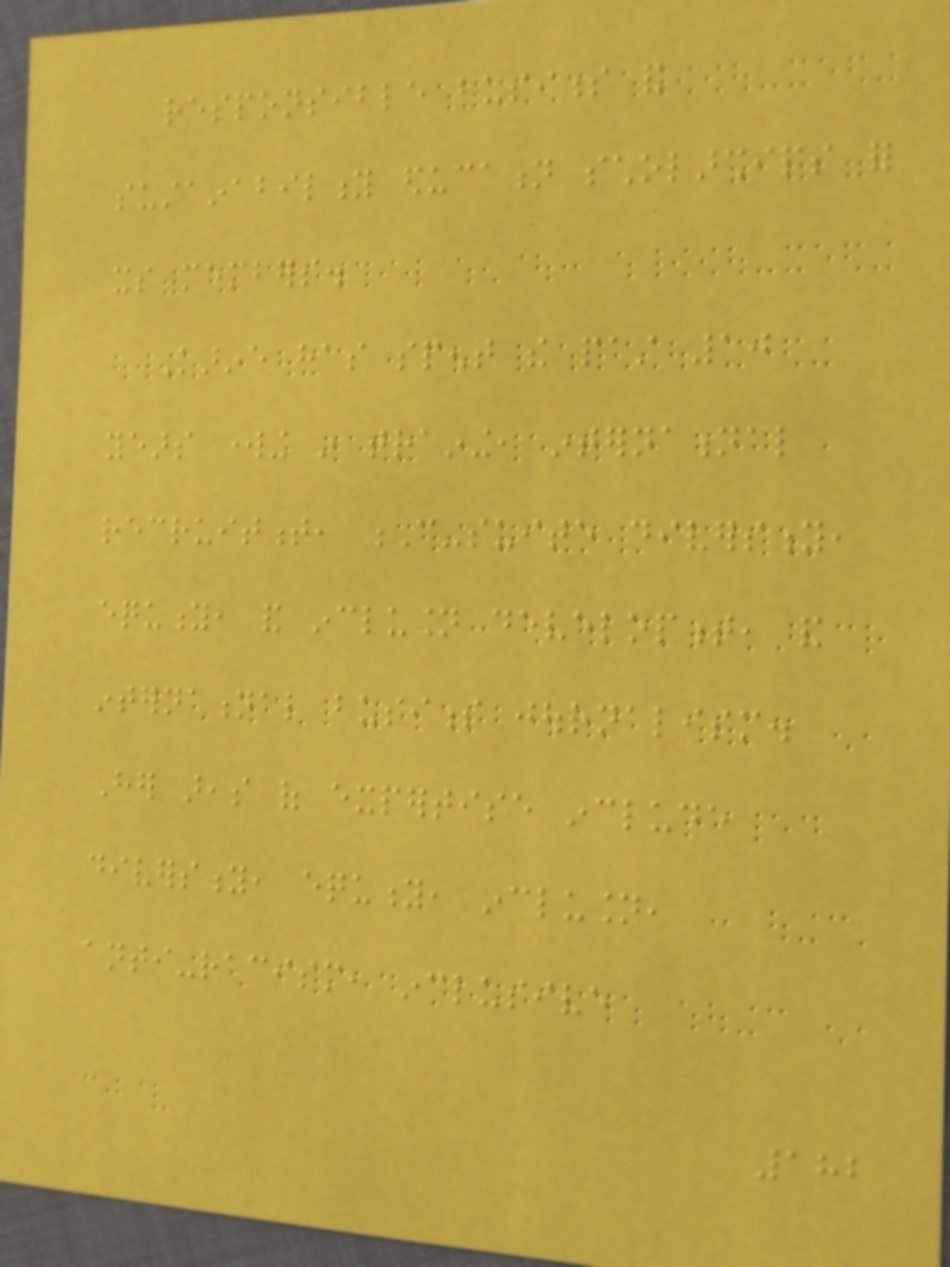responsible business and
sustainability education scholarships for
its members.
Karine has spent the past 10
years working in training, international
recruitment, C-suite diversity,
equity, and inclusion development, and
international business journalism.
Her areas of expertise include
diversity, equity, inclusion,
anti-racism, inclusive
182
